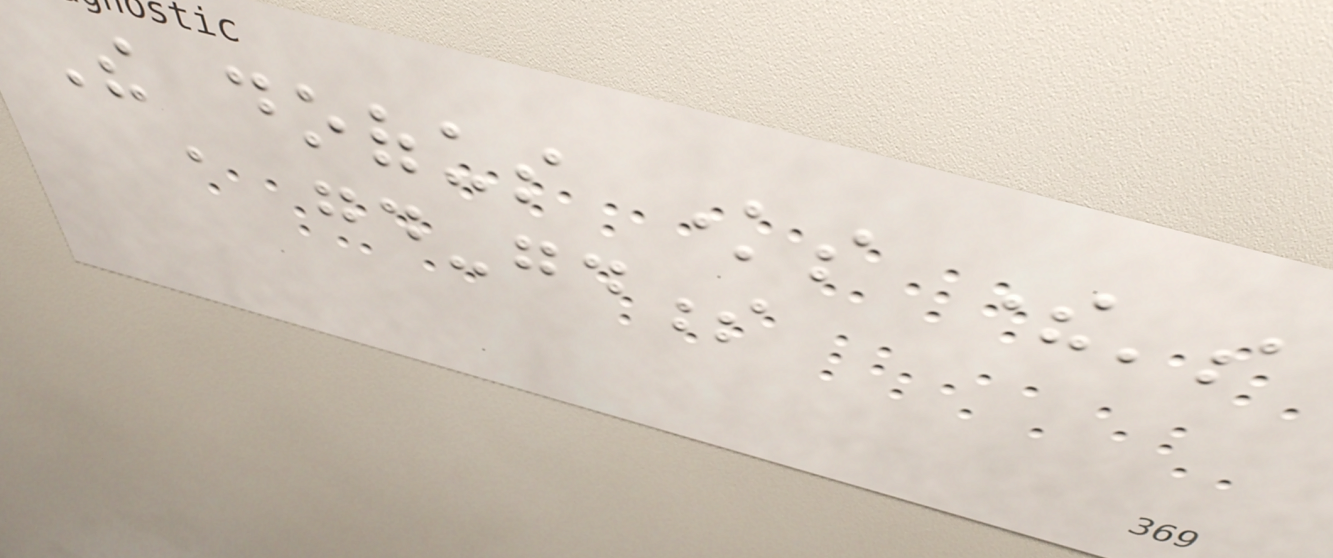The doofus knows there's
a good-goodness
